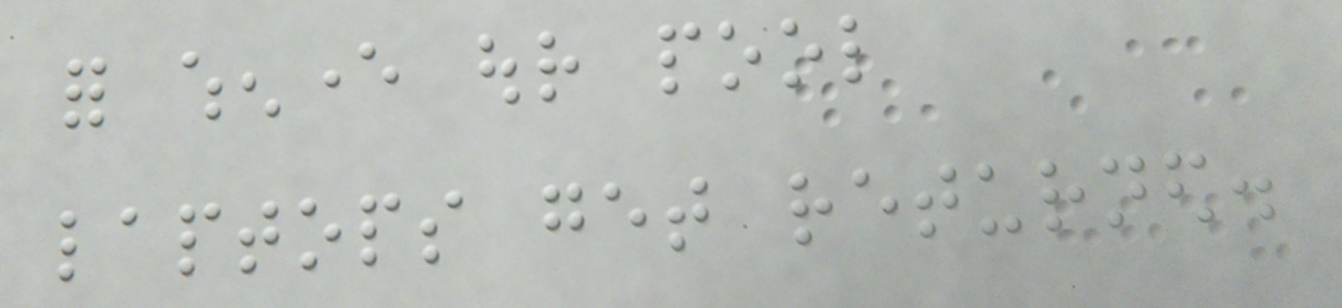for whenever our pool
laptops get returned.
